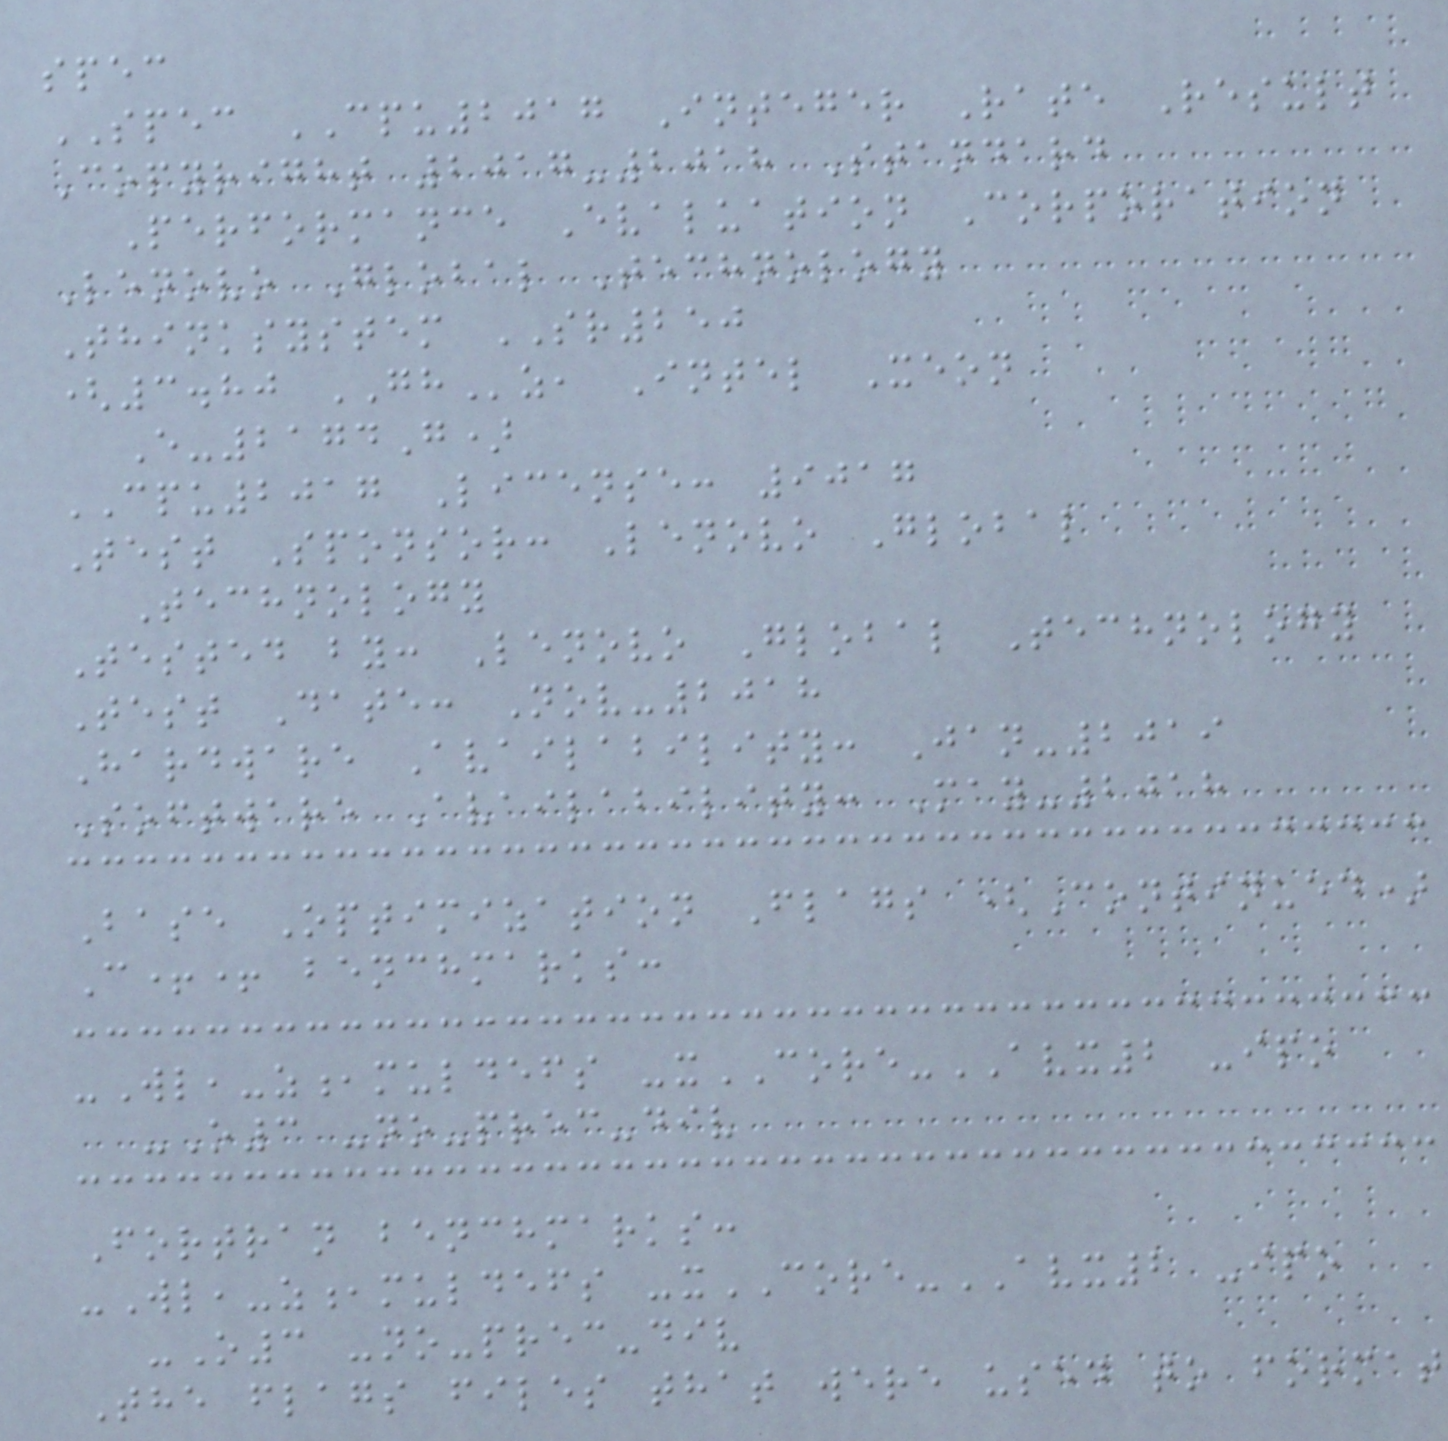spec
SPEC CPU2017 Integer Rate Result
Copyright 2017-2018 Standard
Performance Evaluation Corporation
Lenovo Global Technology
Thinksystem SR250
(3.80 GHz, Intel Xeon
E-2174G)
CPU2017 License: 9017
Test Sponsor: Lenovo Global
Technology
Tested by: Lenovo Global Technology
Test Date: Nov-2018
Hardware Availability: Jan-2019
Software Availability: May-2018
Base Optimization Flags (Continued)
C++ benchmarks:
-Wl,-z,muldefs -xCORE-AVX2 -ipo
-O3 -no-prec-div
Fortran benchmarks:
-Wl,-z,muldefs -xCORE-AVX2 -ipo
-O3 -no-prec-div
The flags files that were used to format
